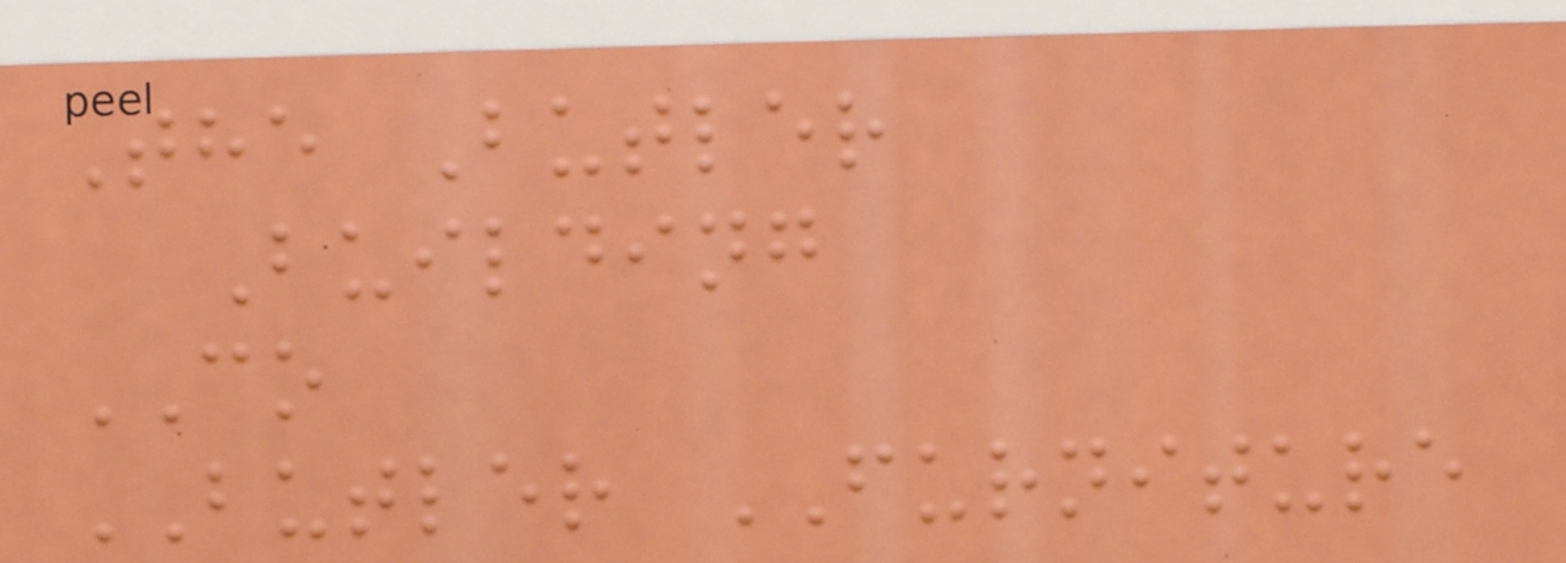The Butler
Building
CO
BUTLER FURNITURE
